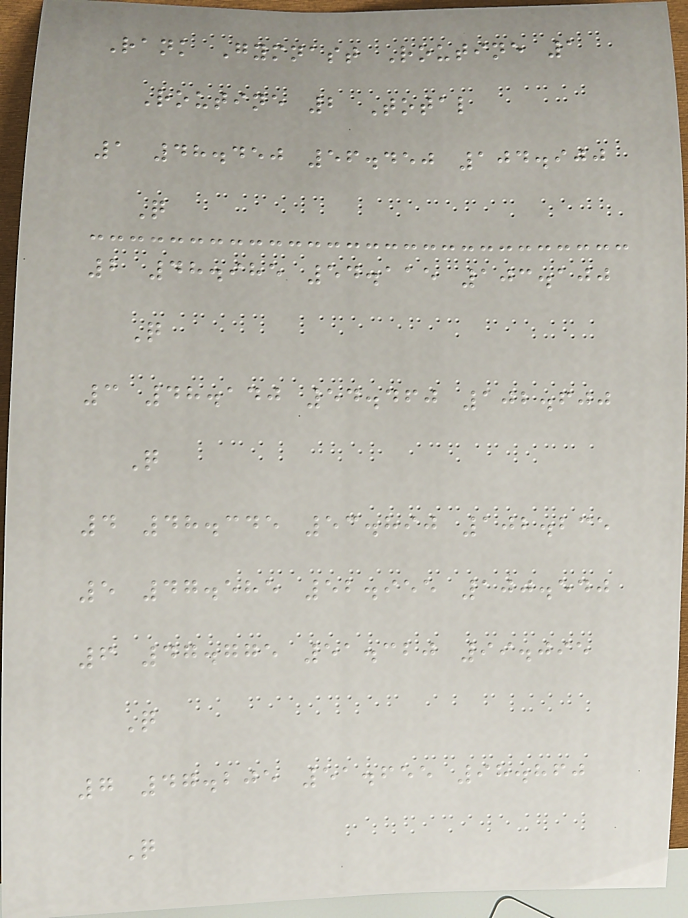Rank Gymnast Routine 1
Routine 2 Total
1 48.450 56.450 104.900
Q
2 48.985 54.115 103.100
Q
3 48.140 54.460 102.600
Q
4 48.345 53.890 102.235
5 47.585 52.955 100.540
6 47.775 51.320 99.095
Q
7 47.205 51.655 98.860
Q
